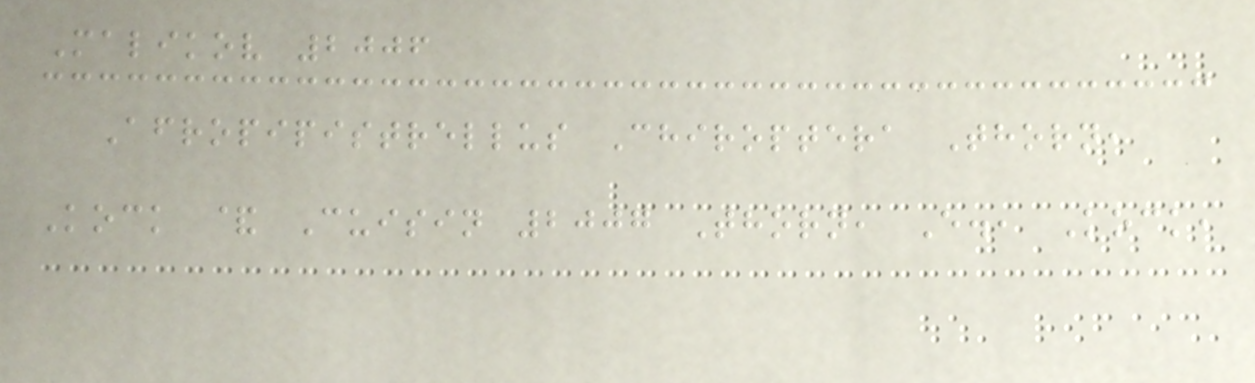Malikov 2006
Afropipistrellus Chiroptera Thorn,
Kock & Cuisin 2007 Thorn, E., Kock,
